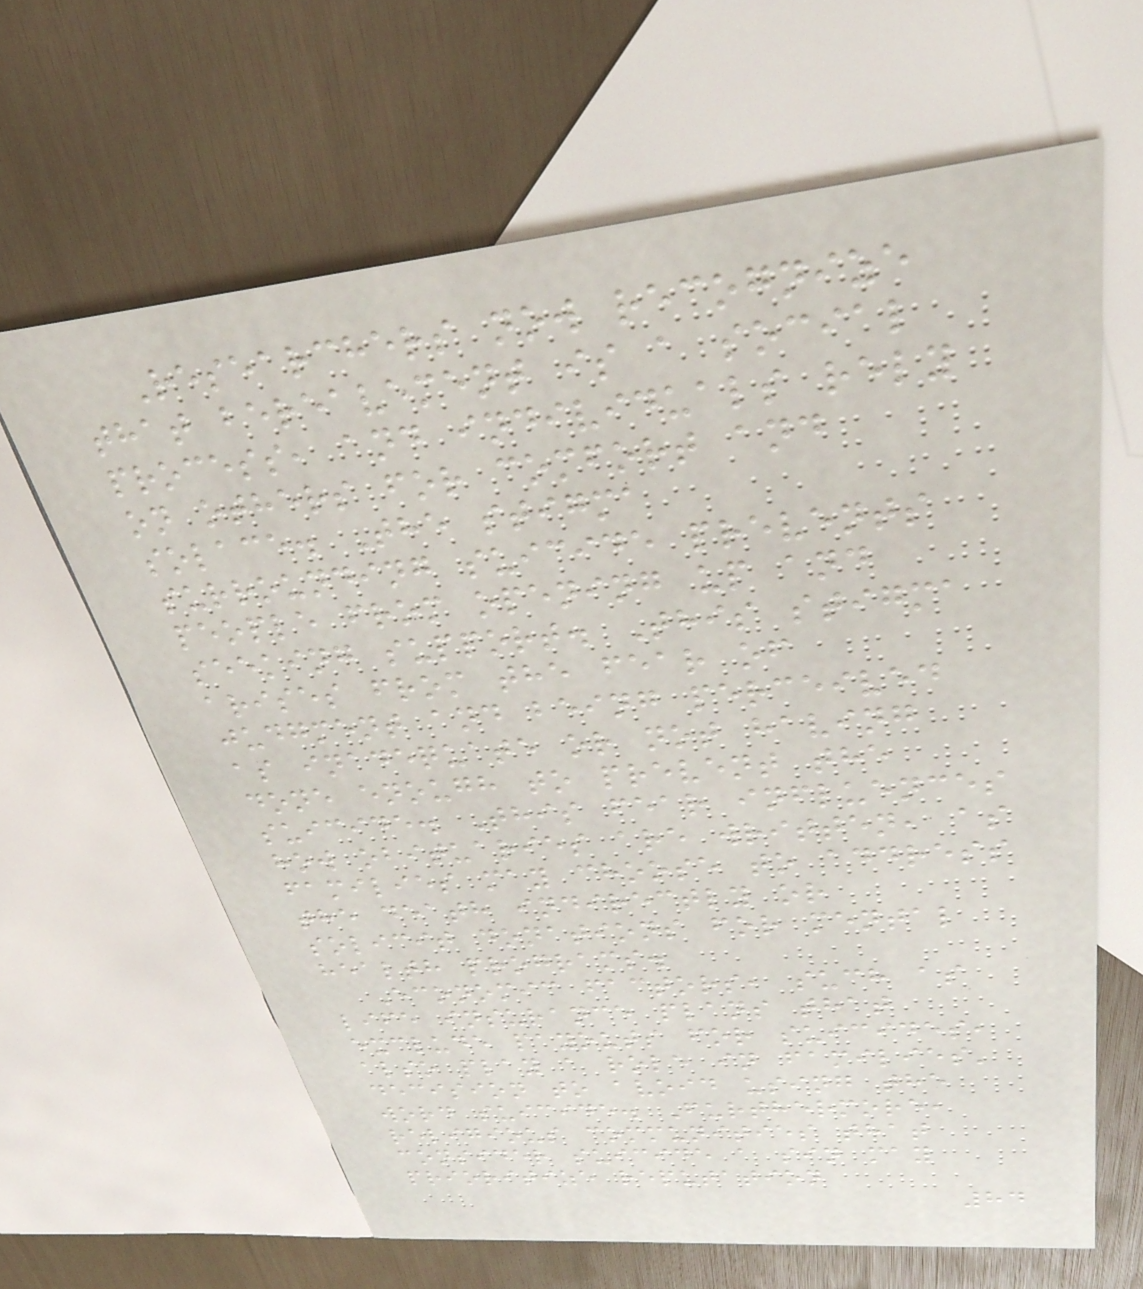Researchers now recognize
that bereavement is a social
process, and individuals rely
on others for comfort and
solace. The stigma
surrounding suicide prevents
people from opening up and
seeking support. This stigma
arises from the fear of
judgment and being perceived
as inadequate or not having
done enough to prevent the
suicide. This fear influences
how obituaries are written, as
families may choose to address
the death indirectly or
solicit donations for mental
health programs.
Economic factors, such as
life insurance plans that
exclude payouts for suicides,
also play a role in families'
decision to avoid using the
word suicide. Furthermore,
religious communities that
consider suicide a sin may
prioritize reputation
84
